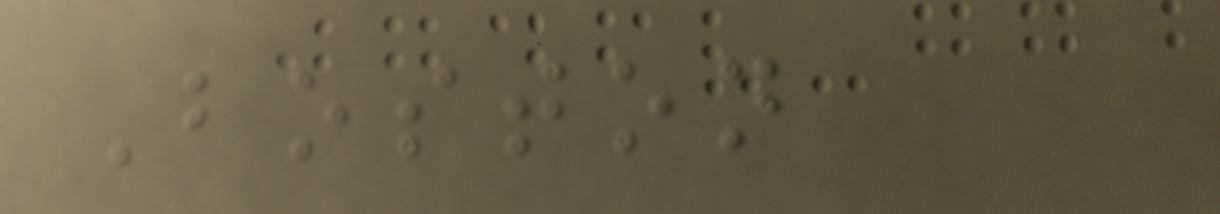Boston
